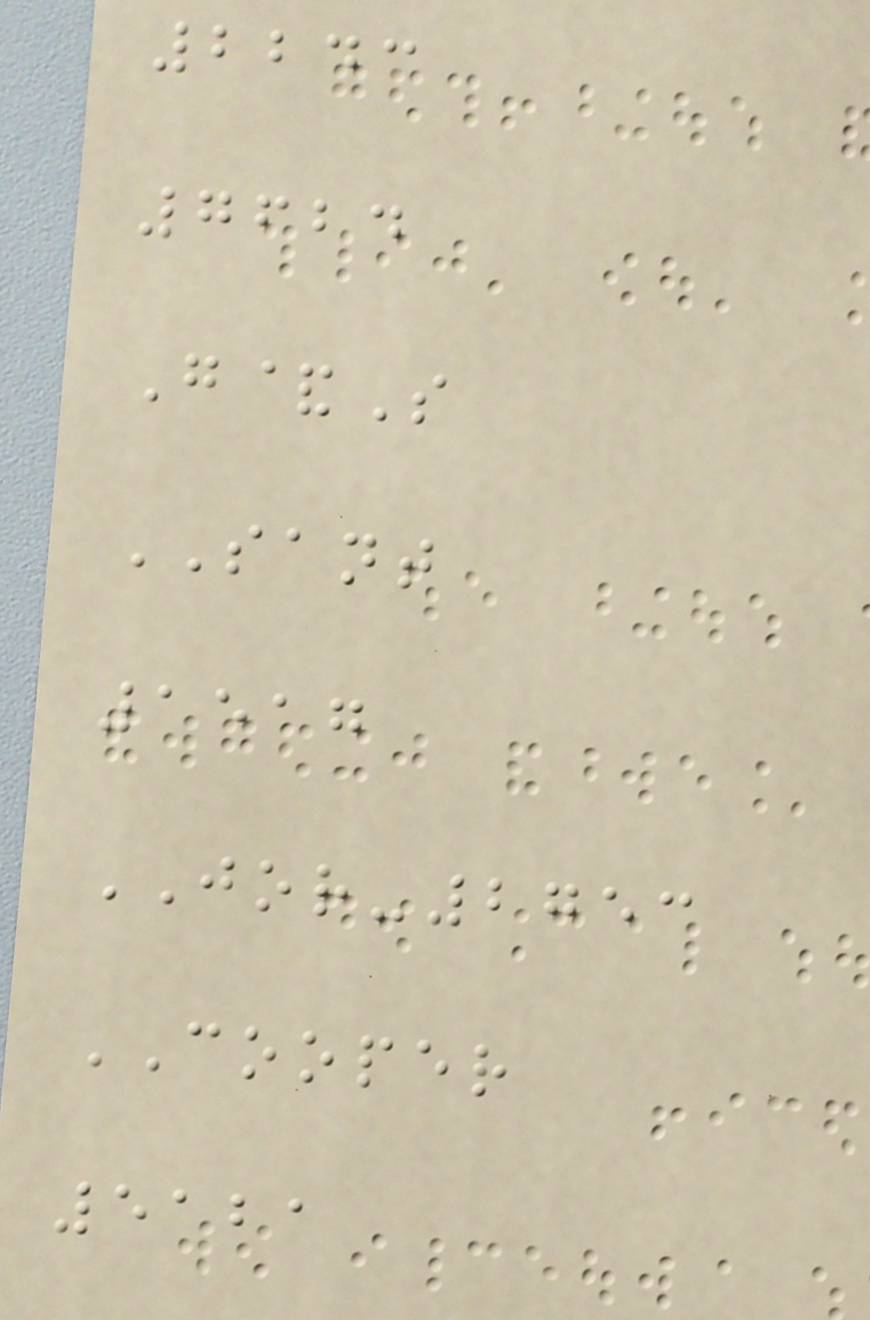2243
7624
G&S
SANT
1517
JOR-2753
COOPER
5121
